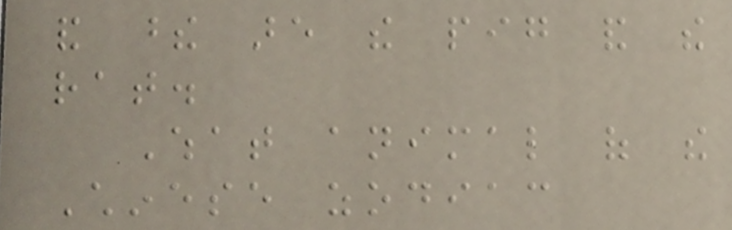and these are the pig and the
rat.
What animal of the
Chinese zodiac
